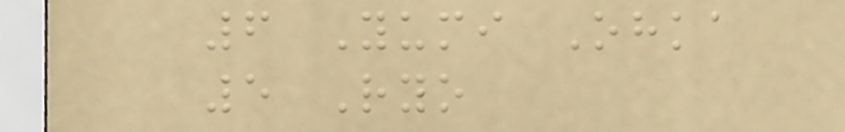6 Yumi Ohka
5 Ryo
